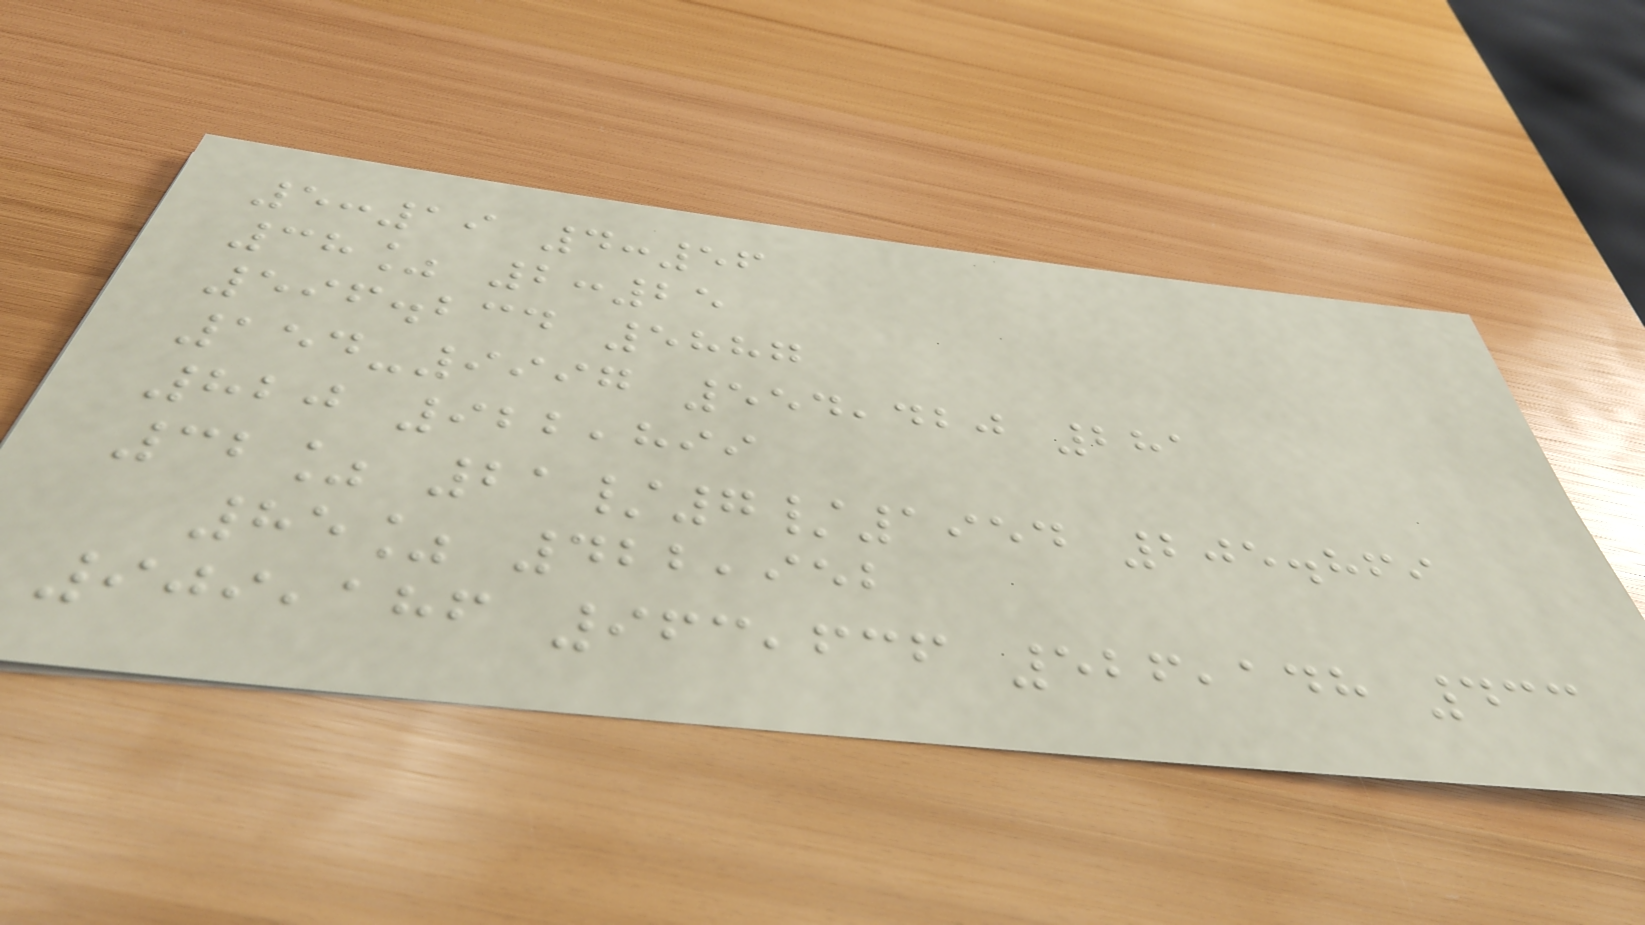5:19 4:56
38% 2:25
596.234 5887
154-9997 554,420 281
820 922,899
32% 21/7/1954 205.869
85% 422,952
909,186 963,636 526,148 433
